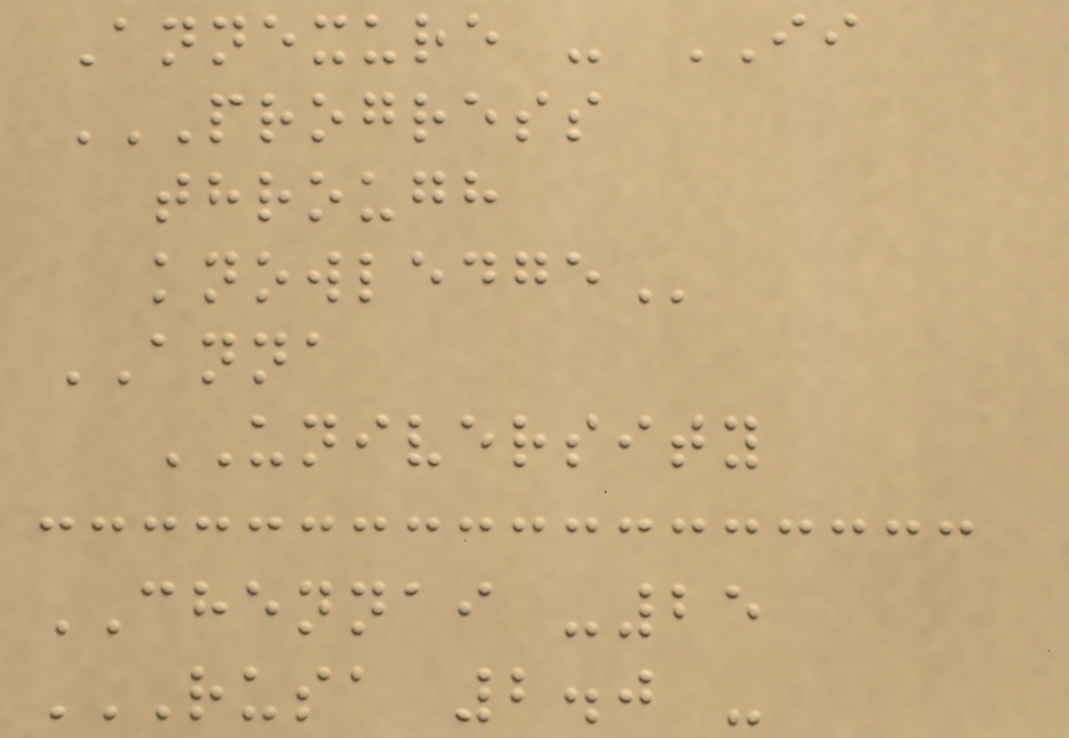Annexure - II
PROGRESS
THROUGH
KNOWLEDGE
ANNA
UNIVERSITY
CHENNAI -25
RUSA 2.0 -
